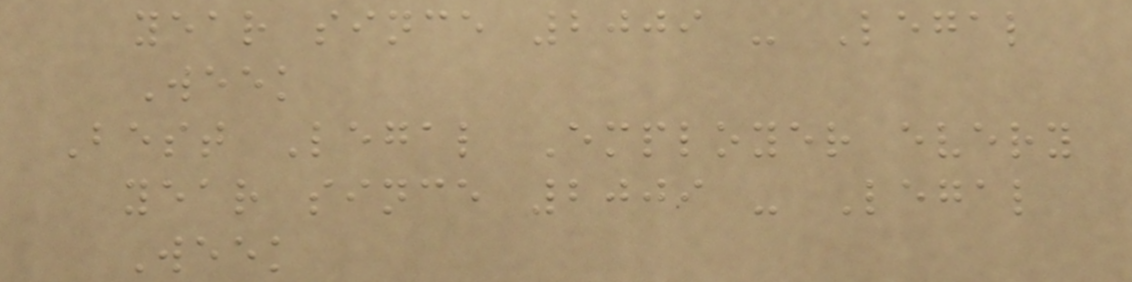year since 2009 - Legal
Week
Best Legal Employer every
year since 2009 - Legal
Week
